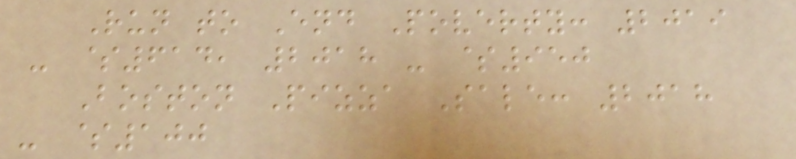Run to End Poverty: 2019
- $614, 2018 - $950
Boston Pizza Sale: 2018
- $100
